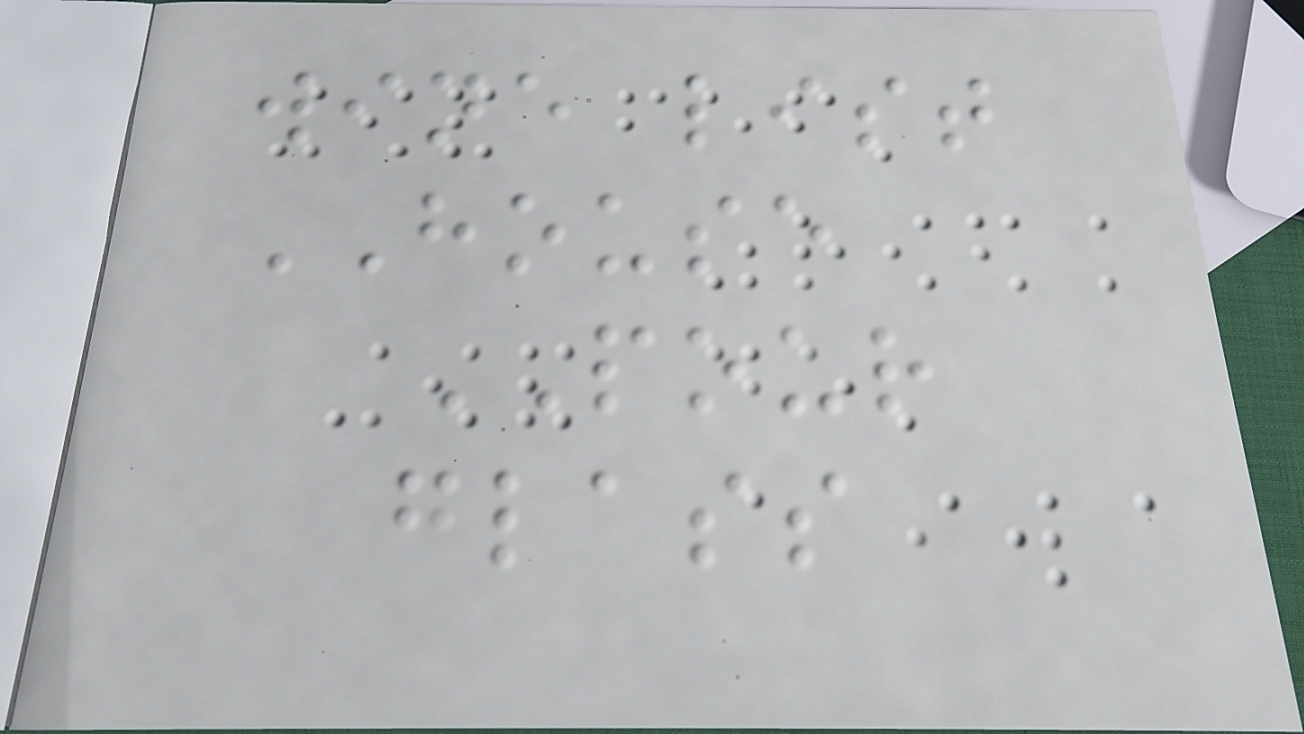wine list
HOUSE
POUR
glass
